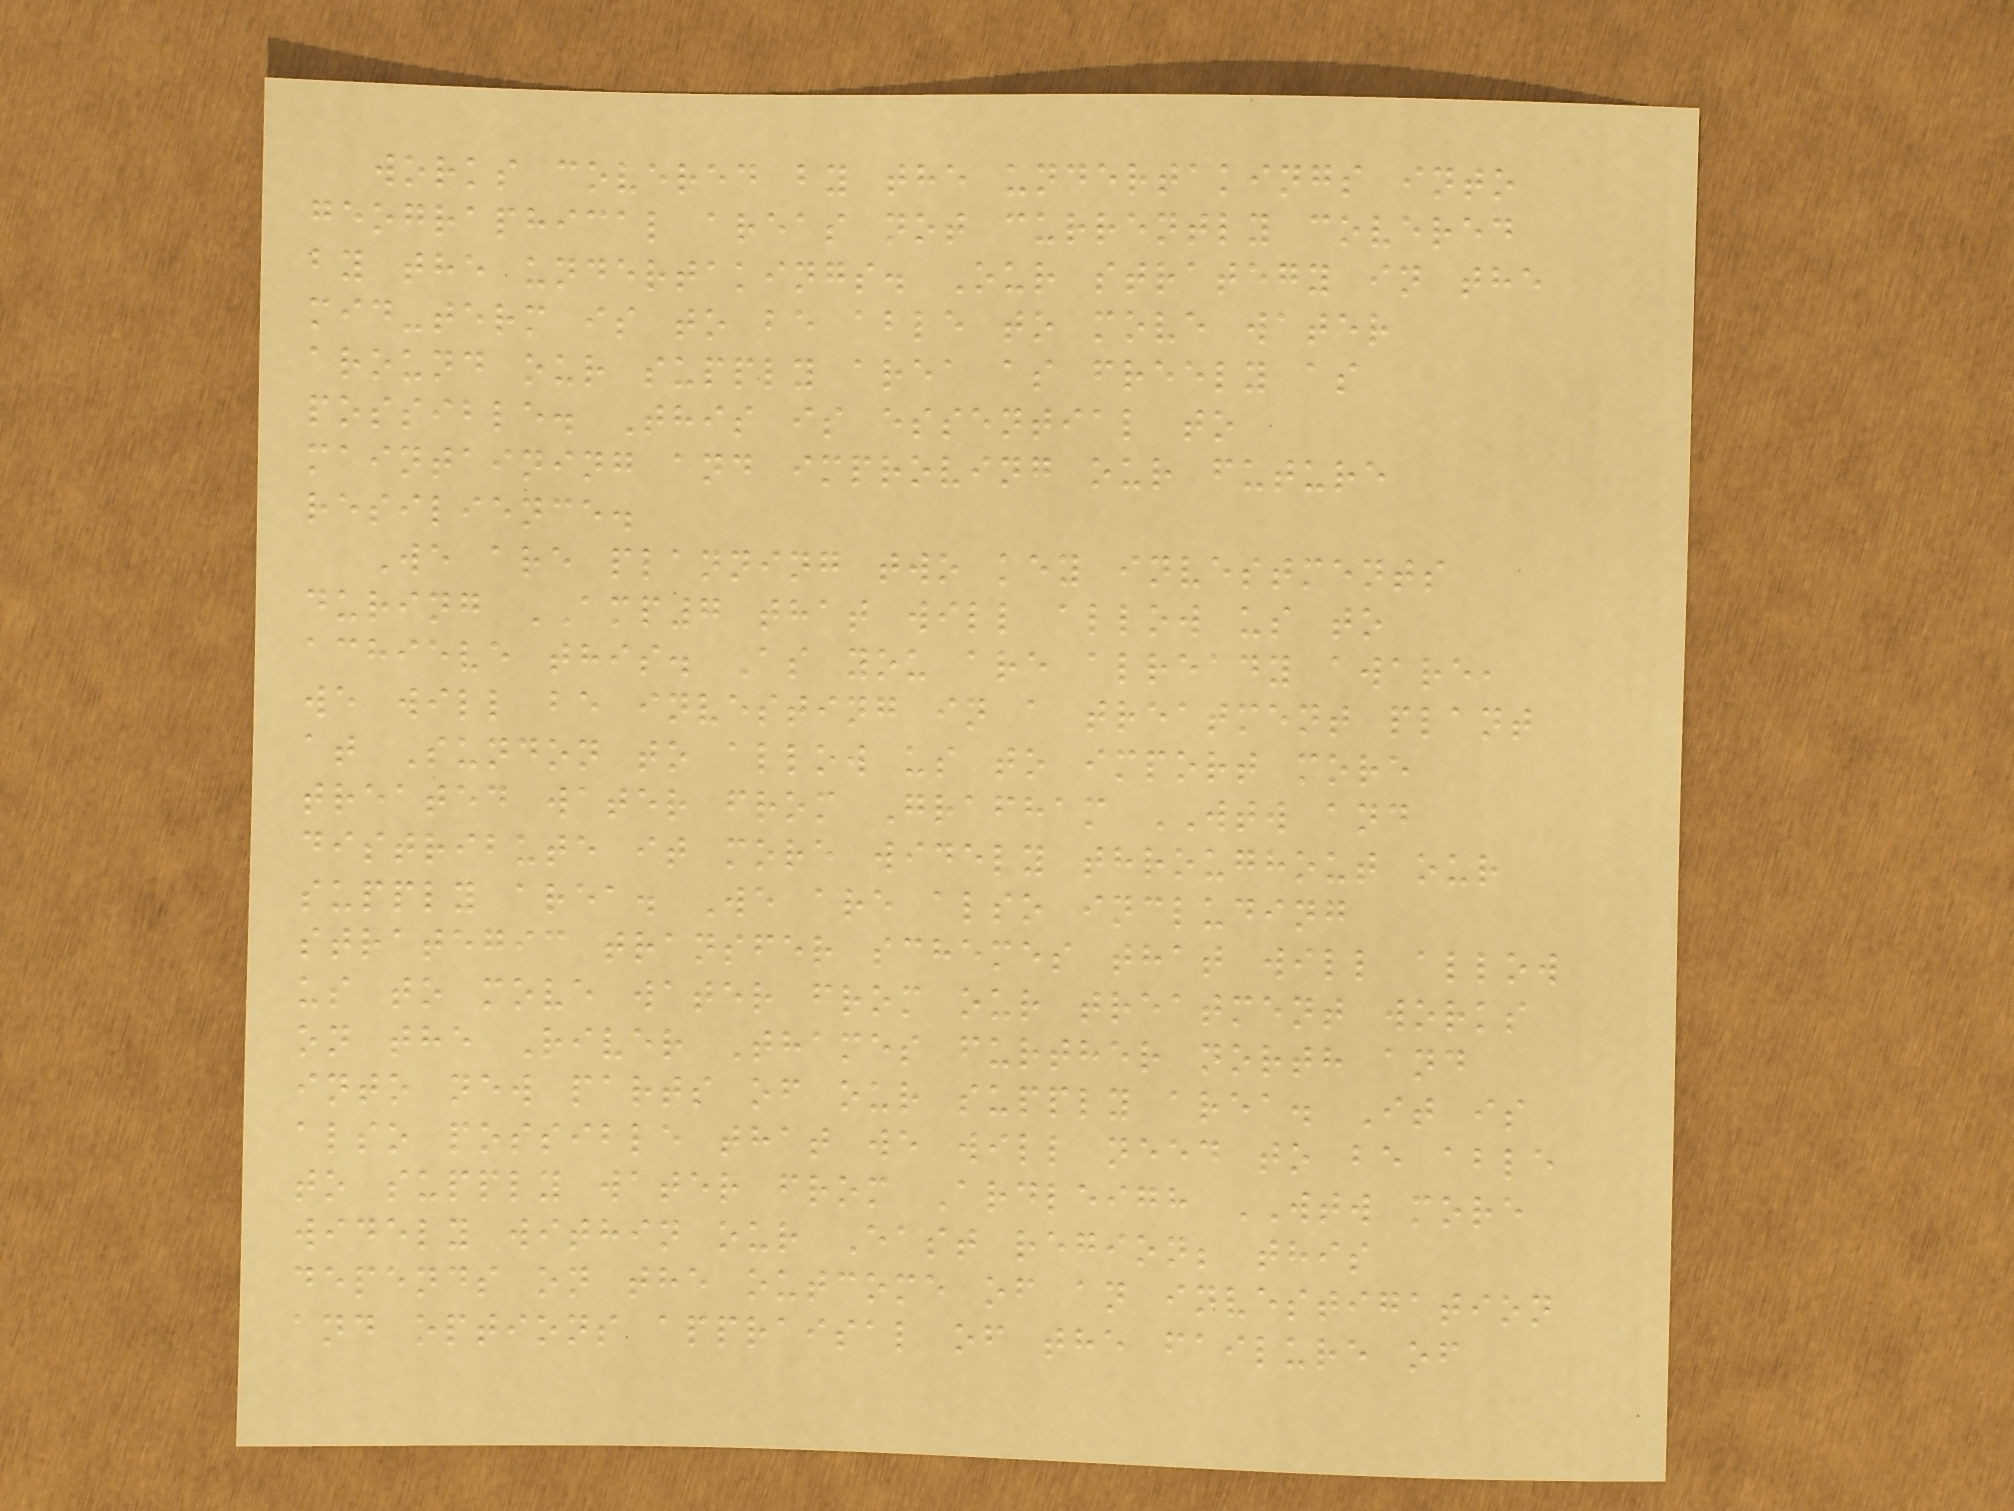works covered by the undertakings into
geographical areas not currently covered
by the undertakings. Our strategy in the
mid-term is to be able to move water
around our supply area as freely as
possible. This is essential to
maintaining and improving our future
resilience.
We are planning two key investments
during AMP7 that will allow us to
achieve this. As you are already aware,
we will be investing in a treatment plant
at Sundon to allow us to import more
treated water from Grafham WTW and
distribute it more widely throughout our
supply area. We are also including
strategic transfer schemes that will allow
us to move water from our treatment works
on the River Thames further north and
into new parts of our supply area. It is
also possible that we will need to be able
to supply water from Ardleigh WTW more
widely within our East region; this
depends on the outcome of an investigation
and options appraisal of the failure of
